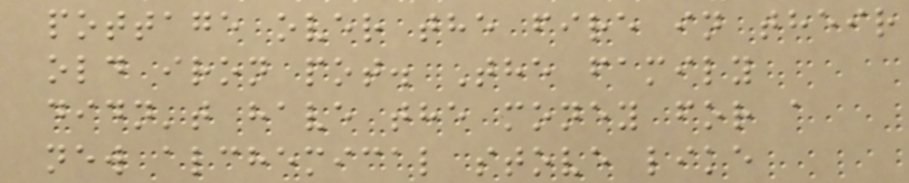pottage over the fire in their
old iron pot. The family
didn't have the money for a
new alchemical stove like
